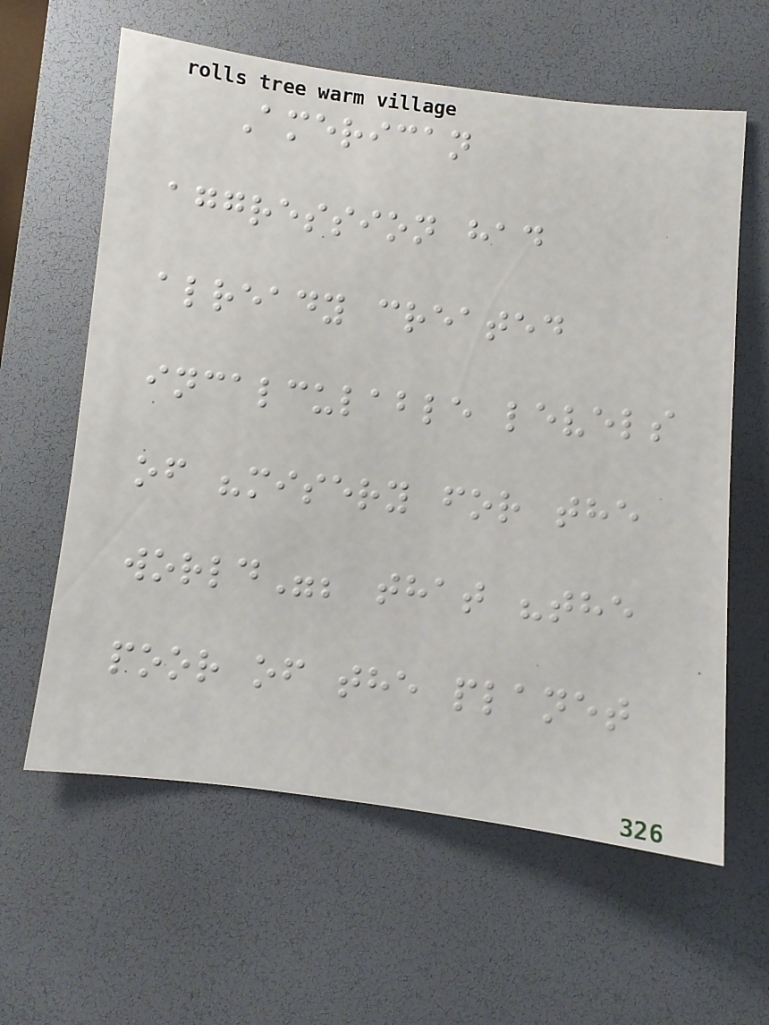American
aggression had
already created
incalculable levels
of "misery for the
world"; that "the
poor of the planet
